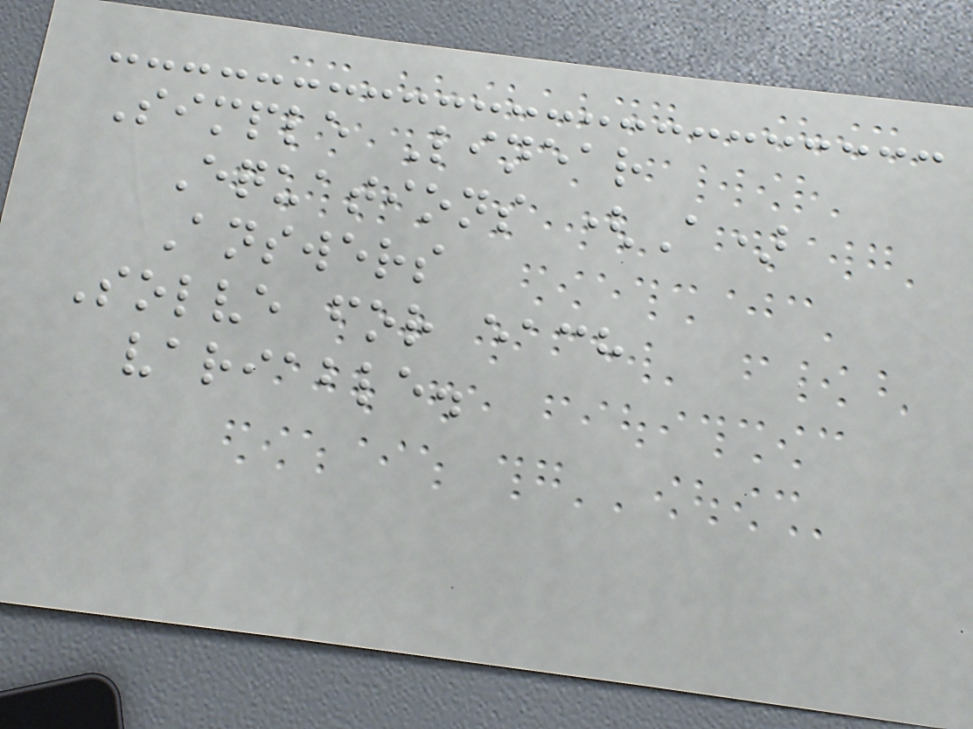Simple Linear
Equations (A)
Answers
Solve for each
variable.
